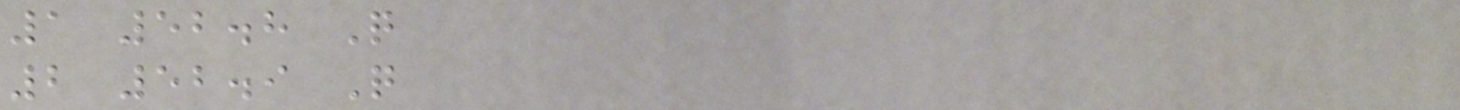1 52.8 Q
2 52.9 Q
